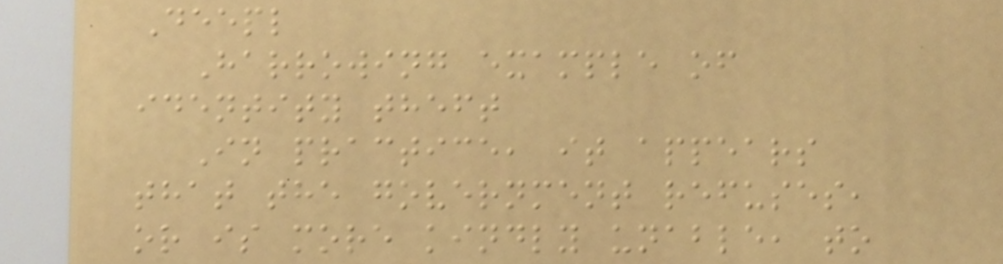Deepl
Harrowing example of
identity theft
In practice, it appears
that the government refuses,
or is more kindly unable, to
